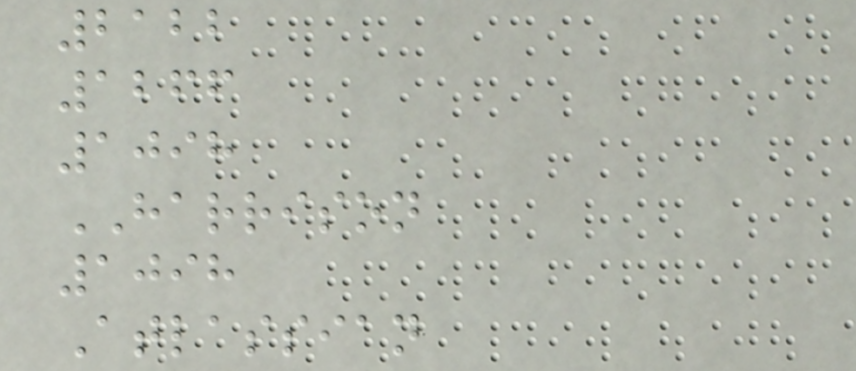2122
1266
1098
HARRISON
1098
Atlassian
